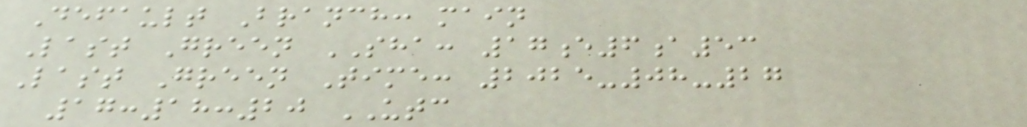Default Branch: main
Last Green SHA: 17e6a53
Last Green Time: 2025-08-27
17:18:20 UTC
